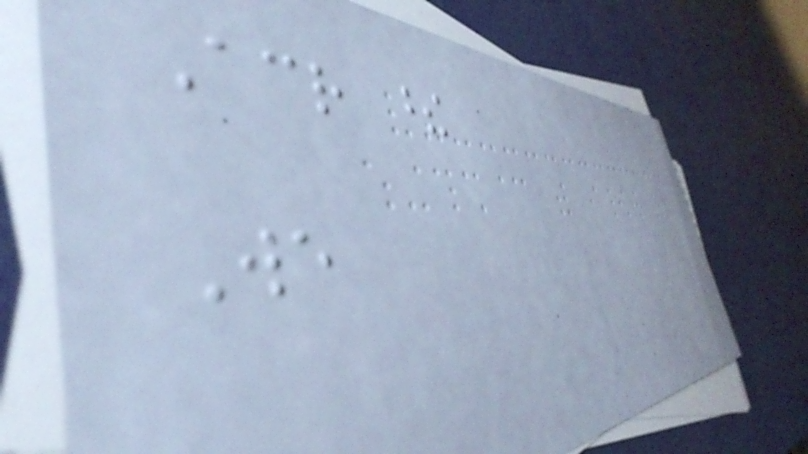Across these
We
